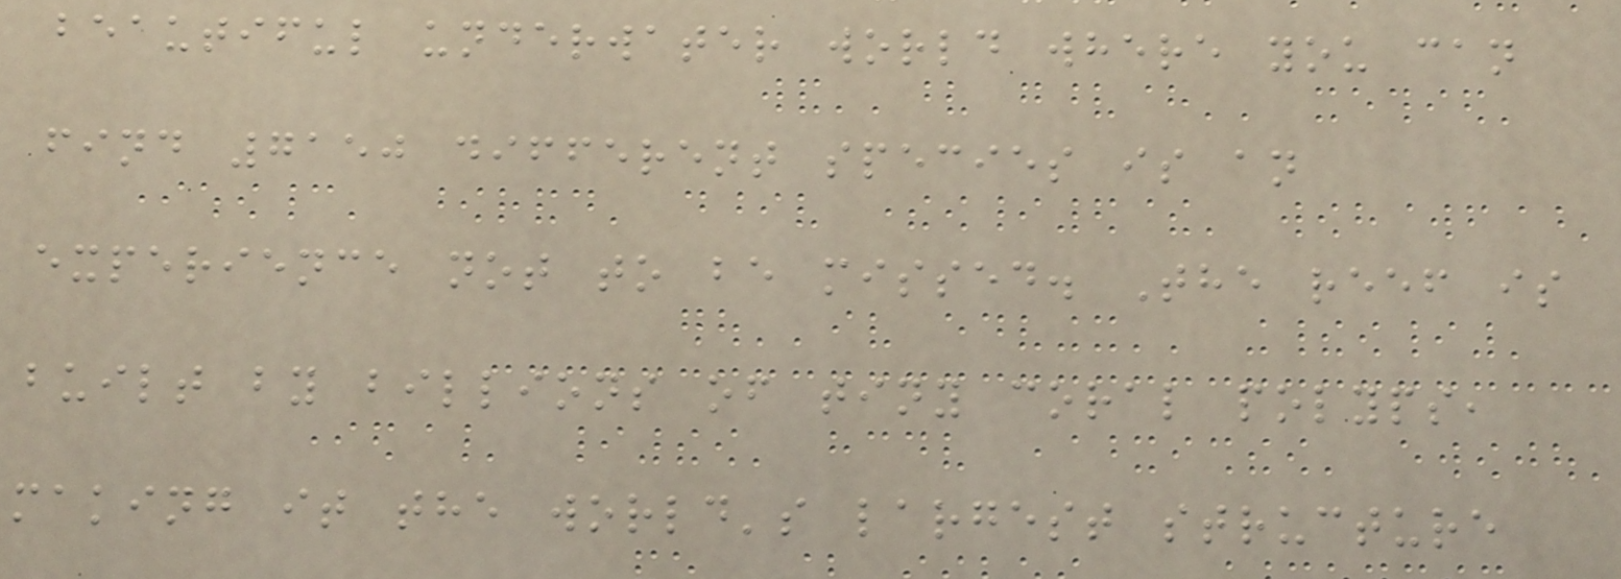beautiful underwater world where you can
find 7150 different species is an
experience not to be missed. The reef is
built by billions of tiny coral polyps,
making it the world's largest structure
